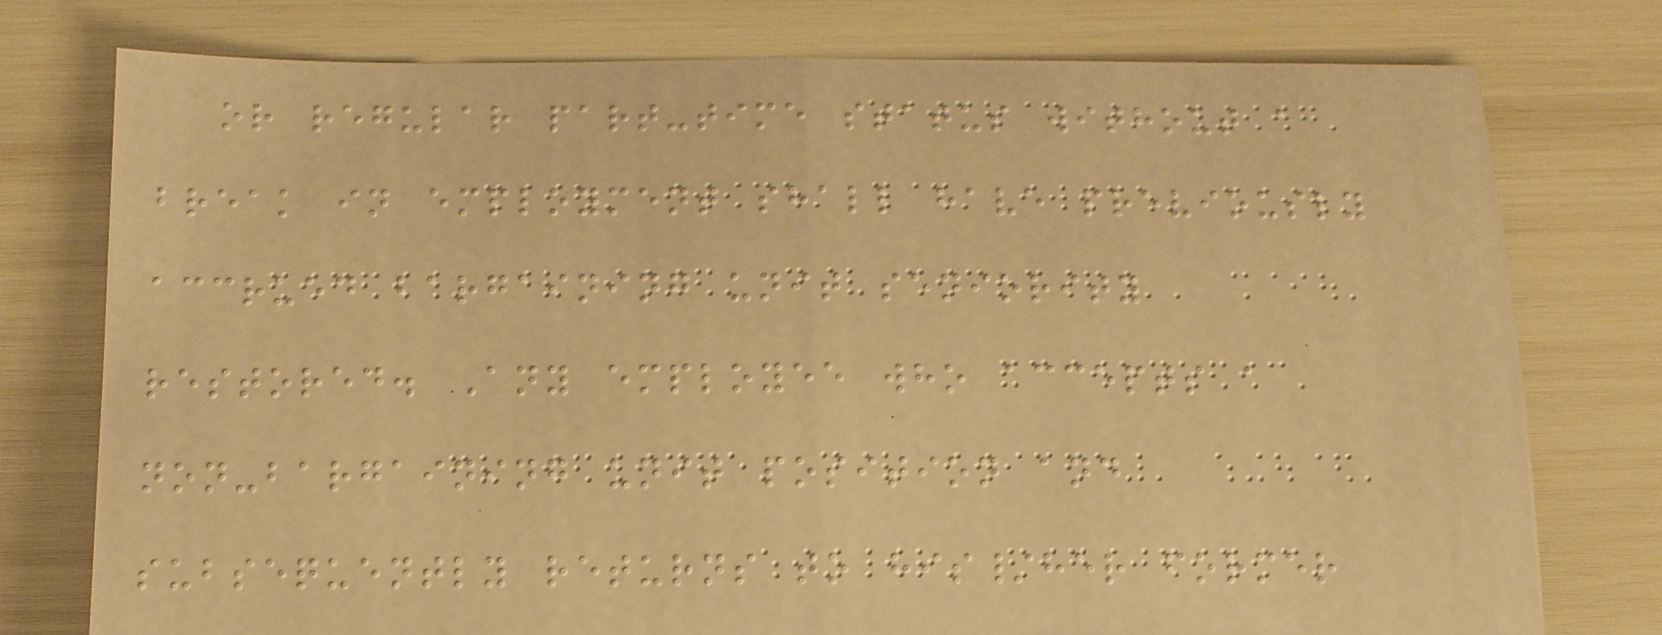or regular part-time status without a
break in employment shall have previously
accrued bargaining unit seniority
restored. Any employee who accepts a
non-bargaining unit position and
subsequently returns to his/her former
